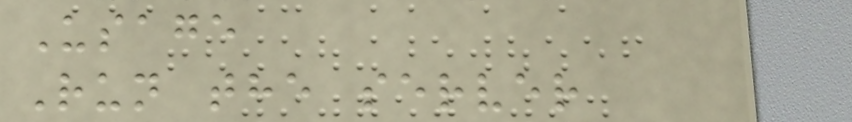Usage
Run the server
